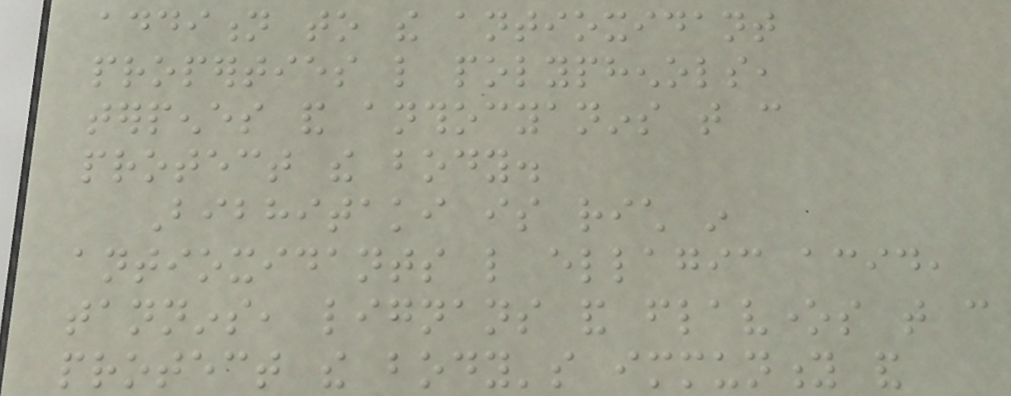addition to the antioxidant
properties like polyphenols,
terpenes and anthocyanins that can
protect the body.
Bibhitaki is rich in
antioxidants like ellagic acid,
tannins, lignans and flavones that can
protect the body's immunity and
